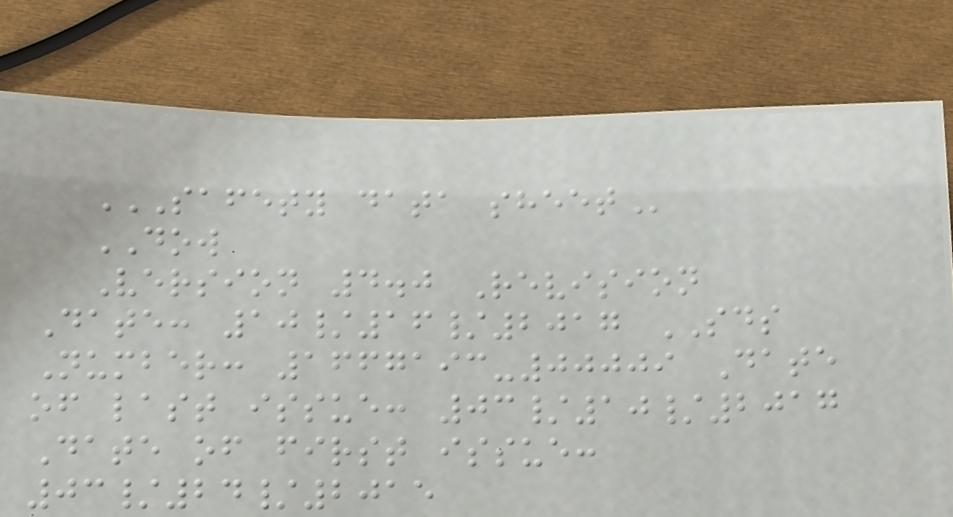SAFETY DATA SHEET
DOW
Version 4.0 Revision
Date: 10/16/2017 SDS
Number: 1667193-00009 Date
of last issue: 03/10/2017
Date of first issue:
03/24/2015
